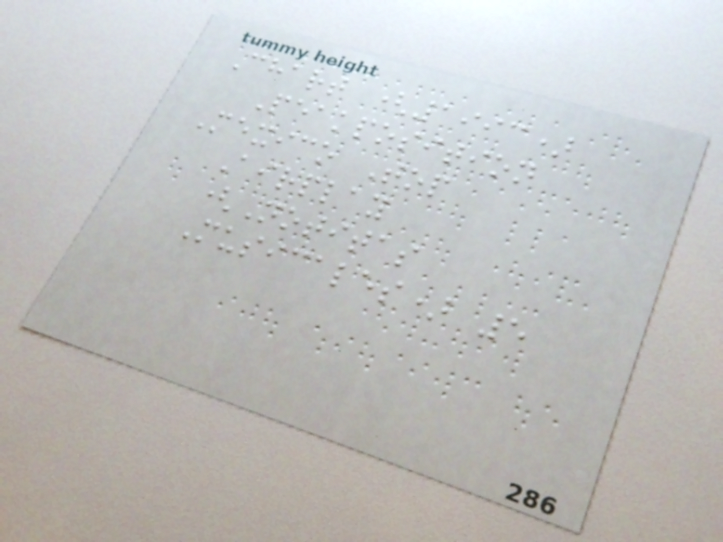Chart (1993)
Peakposition
Mexico Top
Airplay
(Notitas
Musicales) 5
